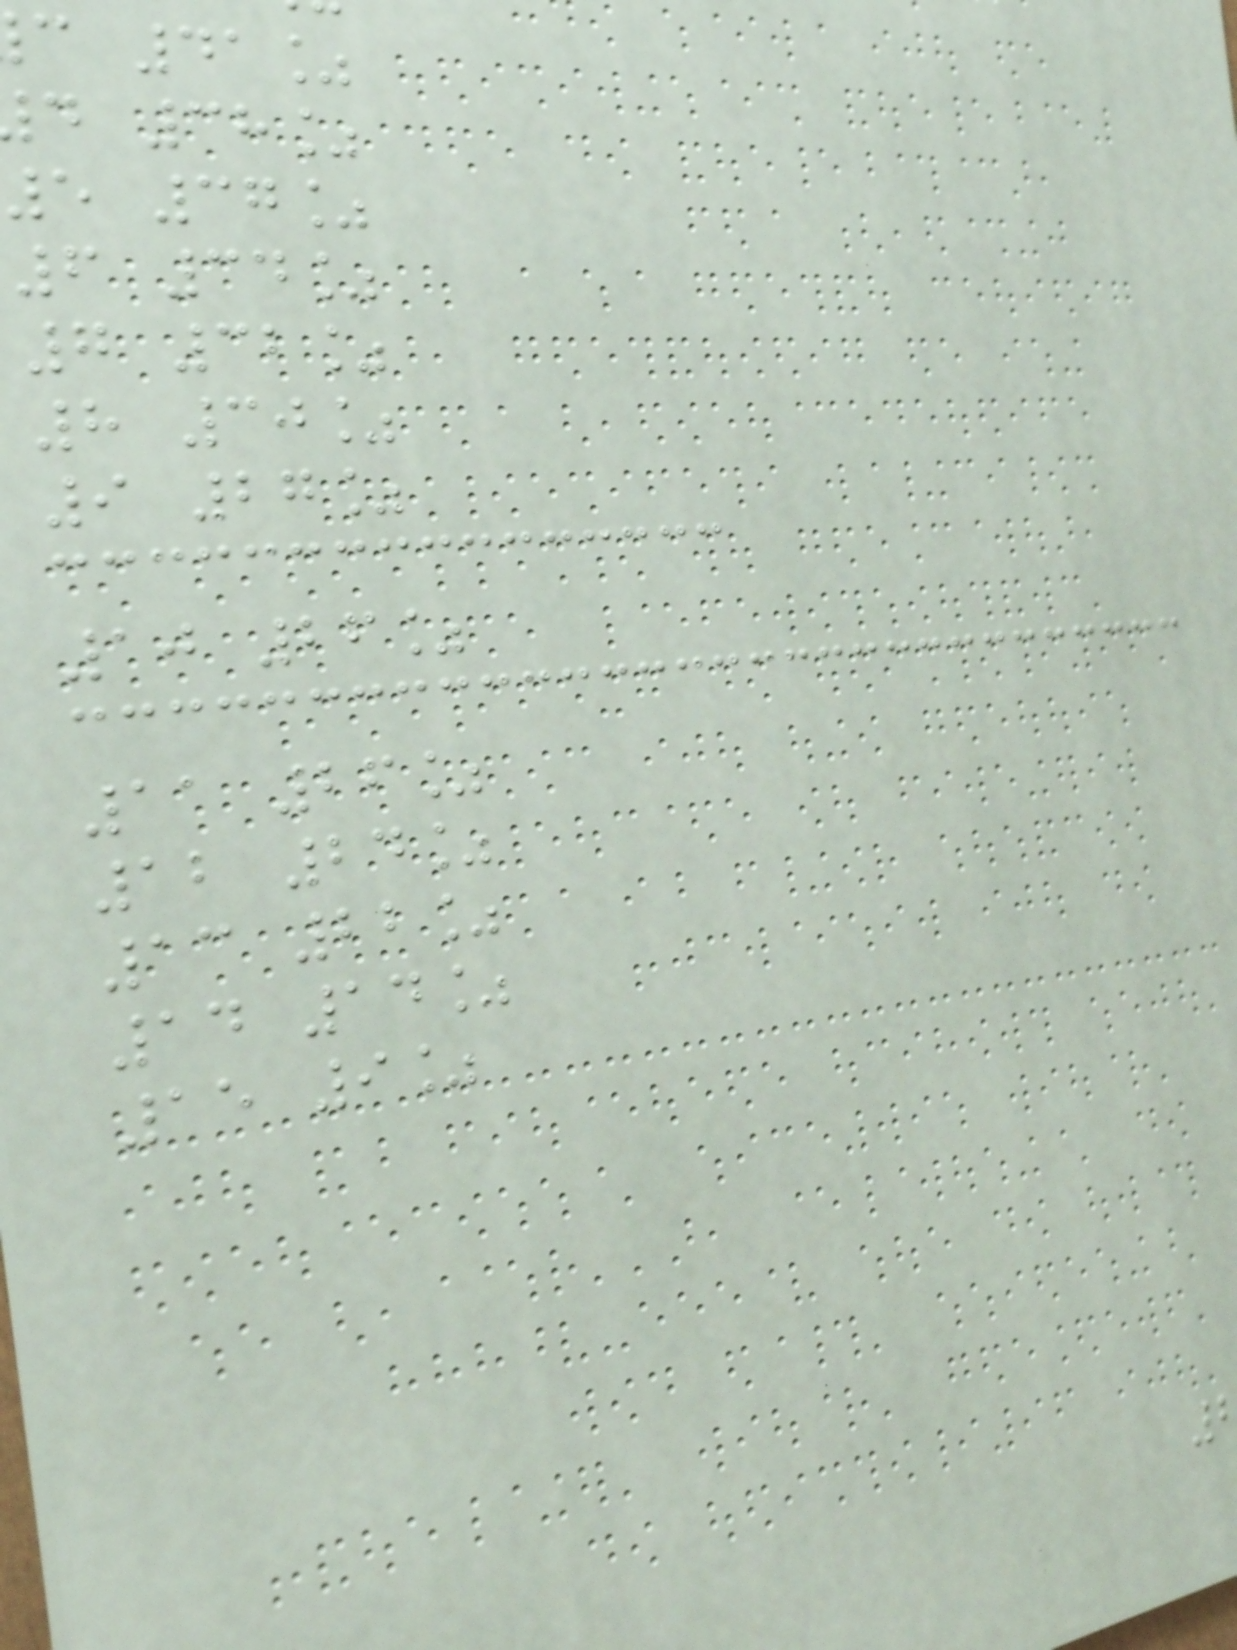c 41%
d 38%
5 37%
6 34%
7 32%
8 30%
9 27%
10 26%
11 26%
12 24%
13 22%
14 14%
15 9%
